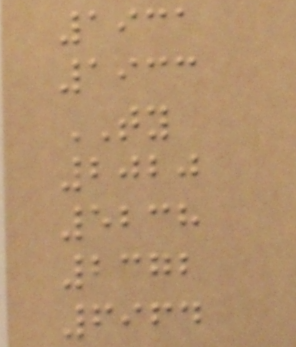1931
1933
TY
2020
5238
2372
6964
